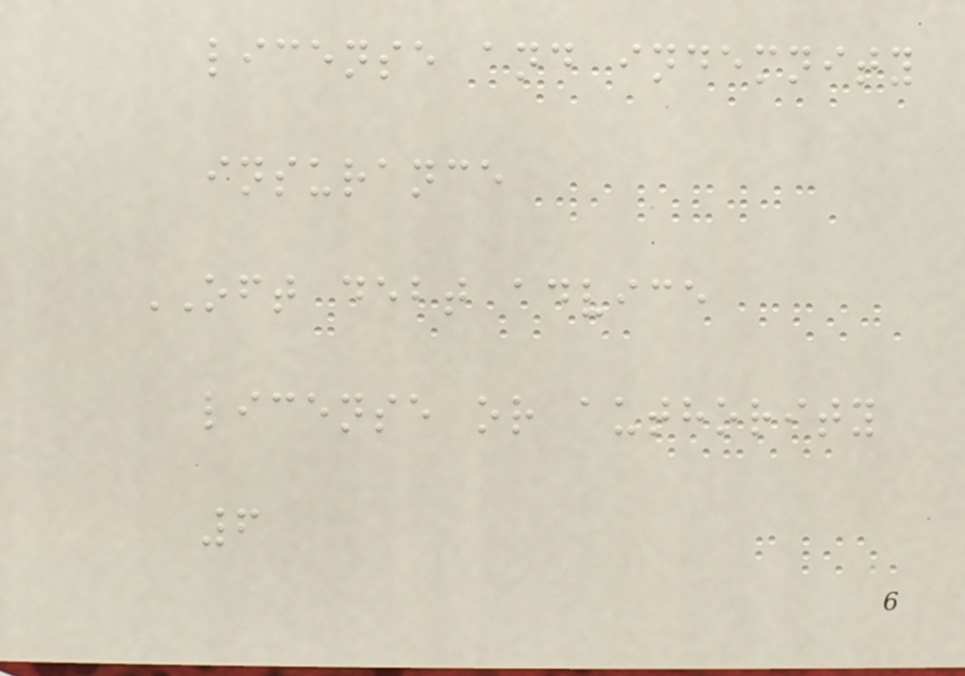license and indemnity
insurance
OFT debt advice
license or authority
6
